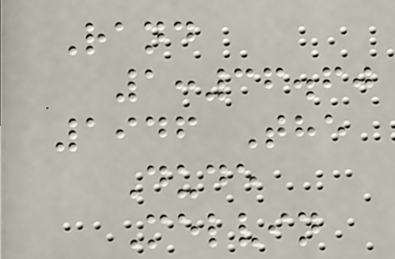Rand
1:36.60
1946 The
Dude
Melvin
